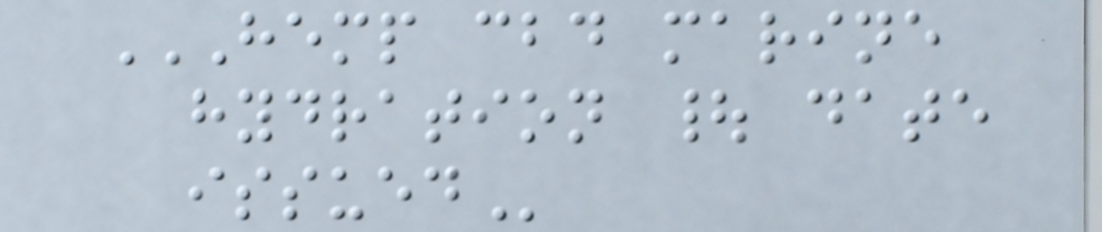HEMP CBD MARINE
HYDRATION | DATE
ISSUED
